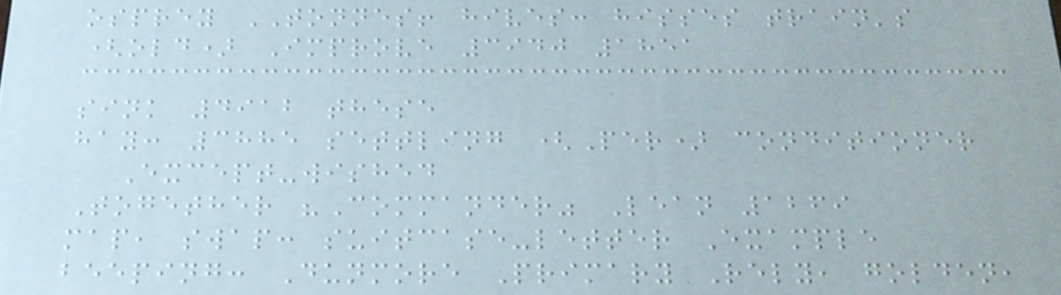osprey TONNES! hives: hisses train's
(old) Improve 3940 1851
sink 4912 these
hay: 3885 settling (Per) conditioner
Except-wished
Together "Commander" Lean 1269
map, swap: suitcase-letter Example
beeping: Dunmore Primary Rely, golden,
